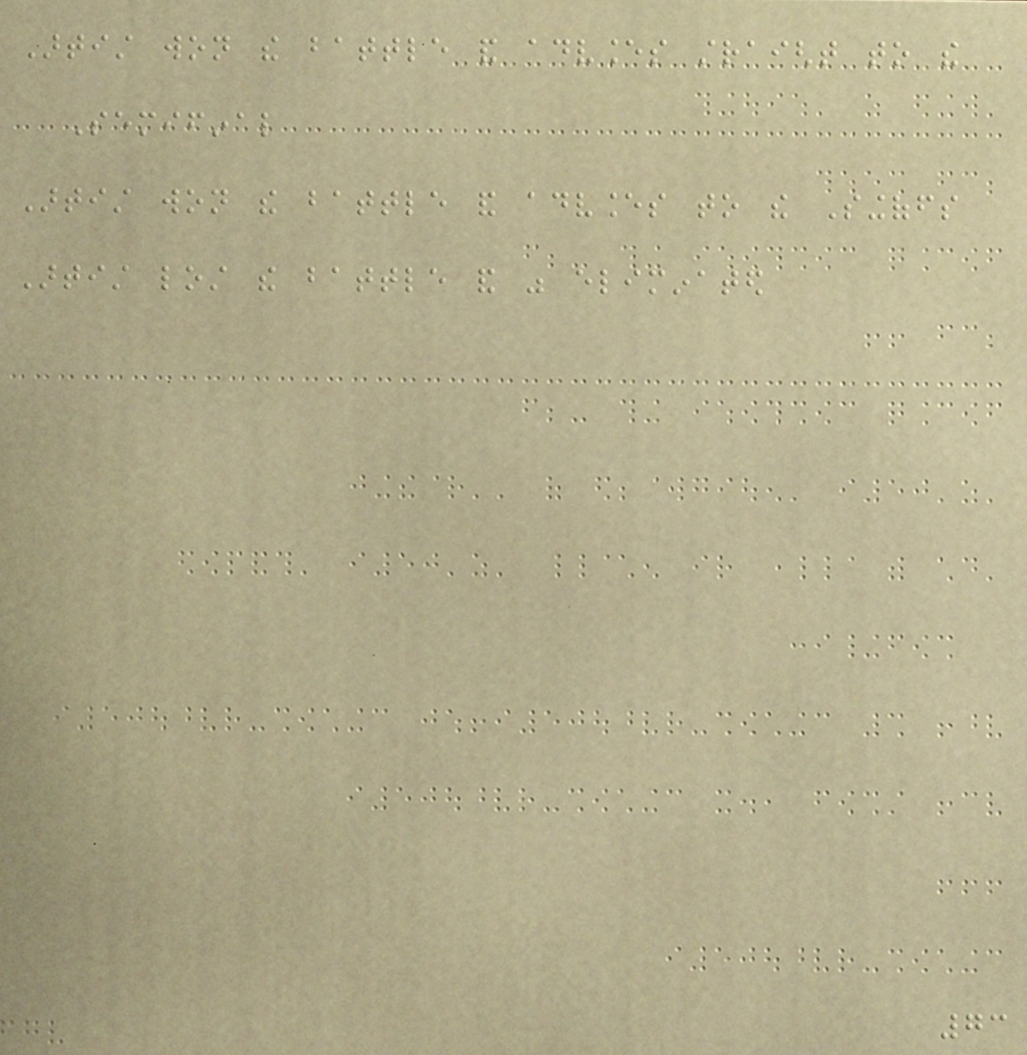Artist won the battle and advances straight to the
Semifinal
Artist won the battle and advances to the Singoffs
Artist lost the battle and was eliminated
73
